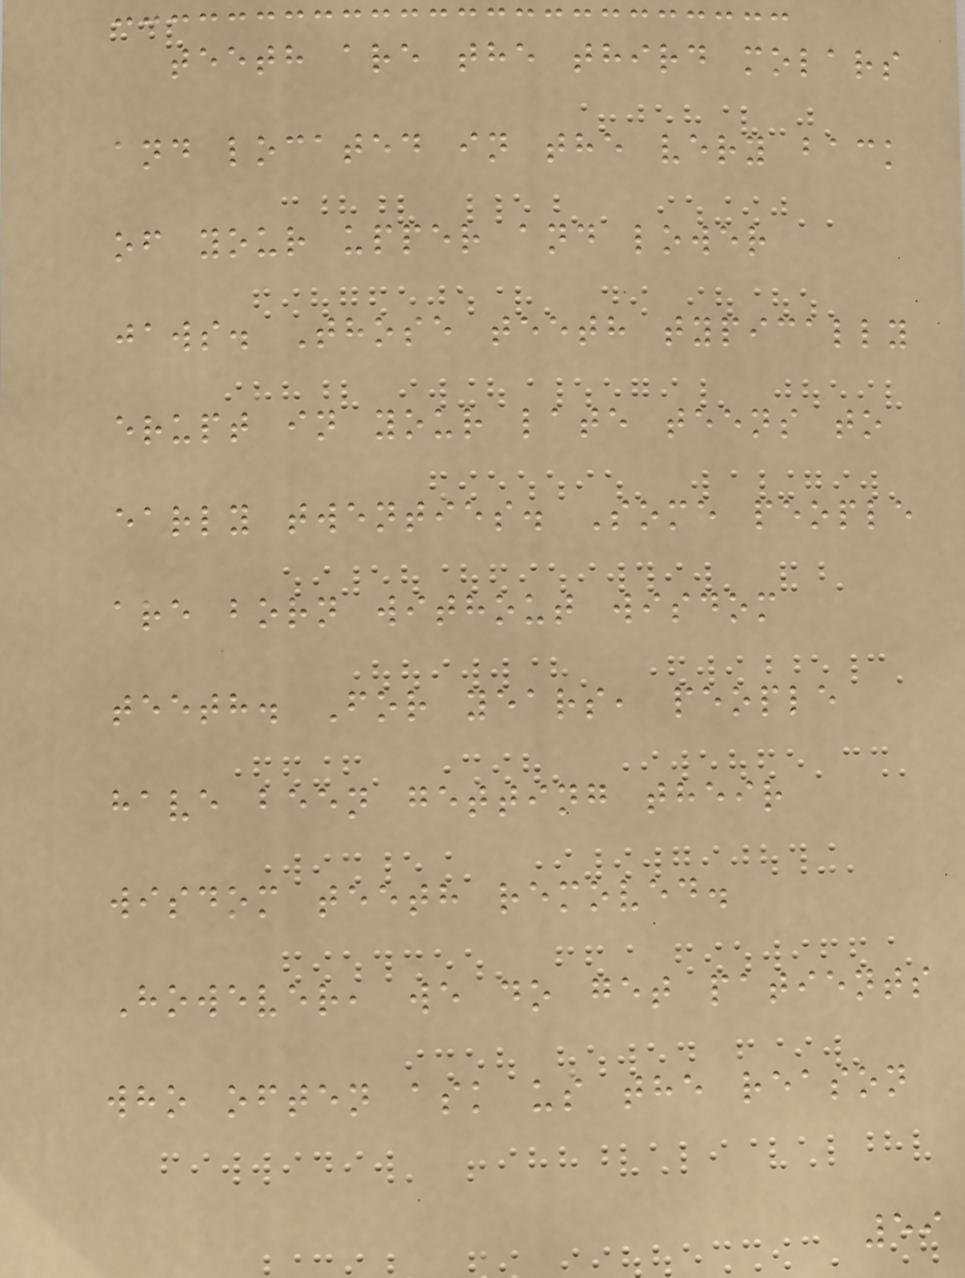teeth are the third molars
and located in the very back
of your upper and lower
jaws. Those teeth typically
erupt in your late teens to
early twenties. Some people
are born without wisdom
teeth. For years, people
have been getting their
wisdom teeth removed.
However, we do get patients
who often ask us the reason
59
